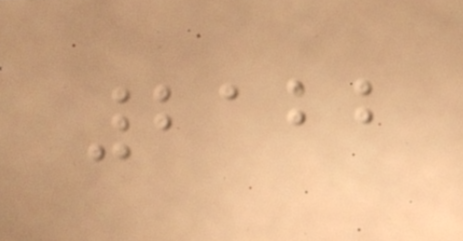2122
